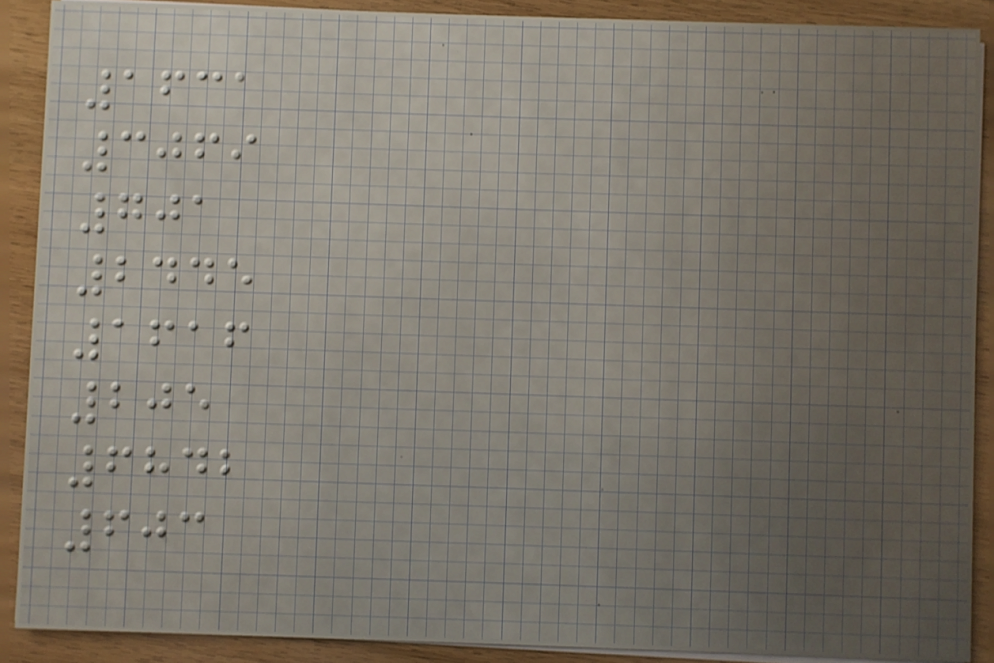1631
3069
701
2445
1616
205
6842
603
